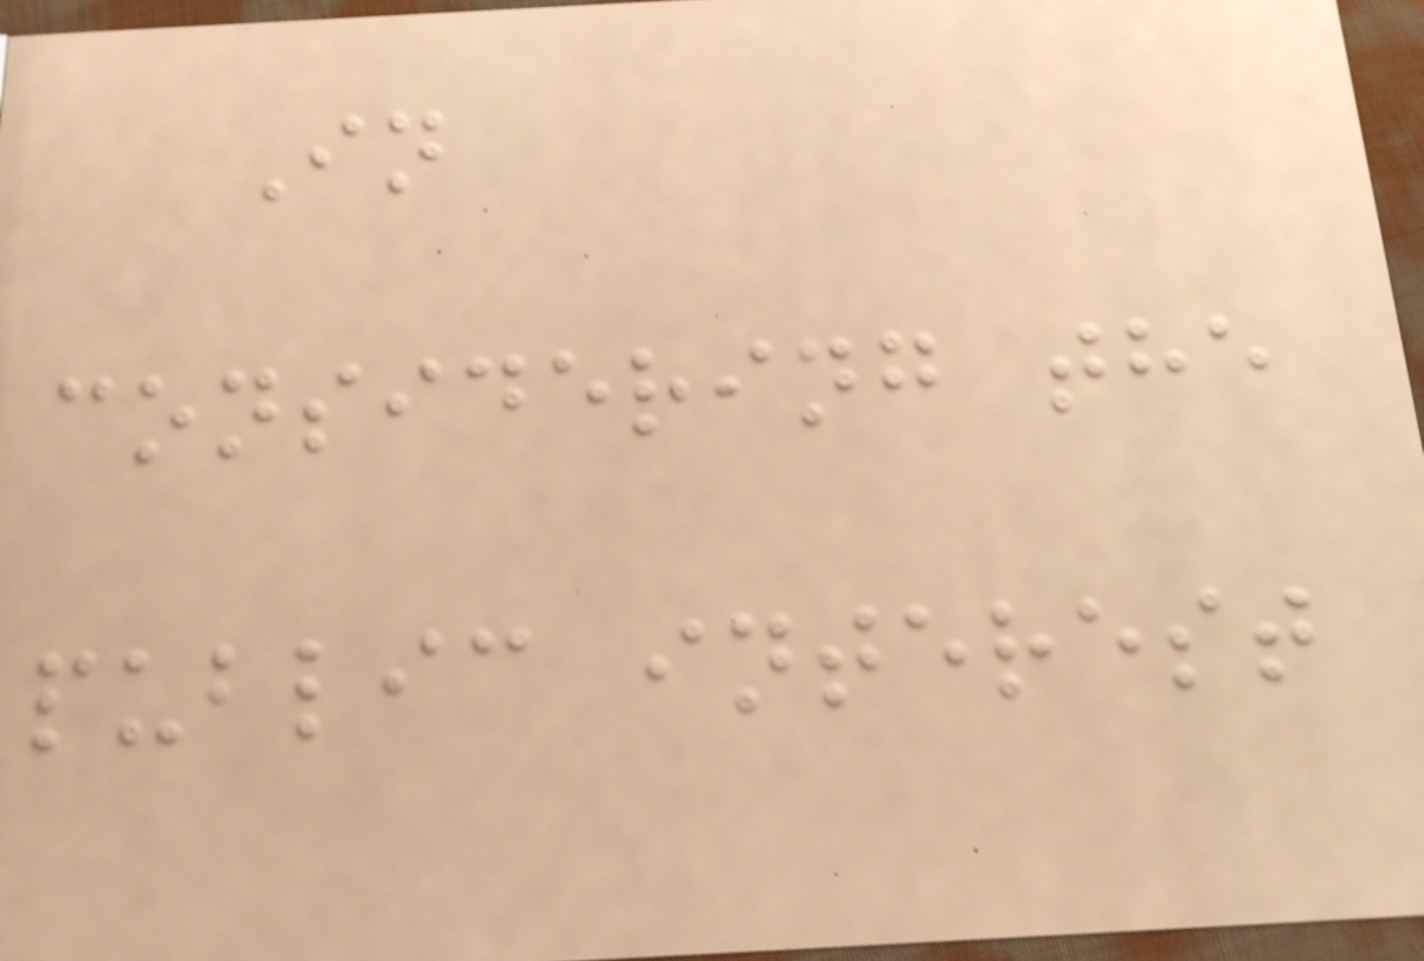In
considering the
public interest
